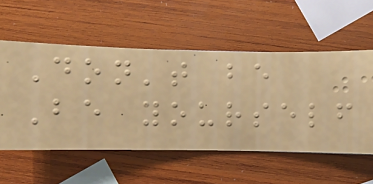Don't be
Be yourself
